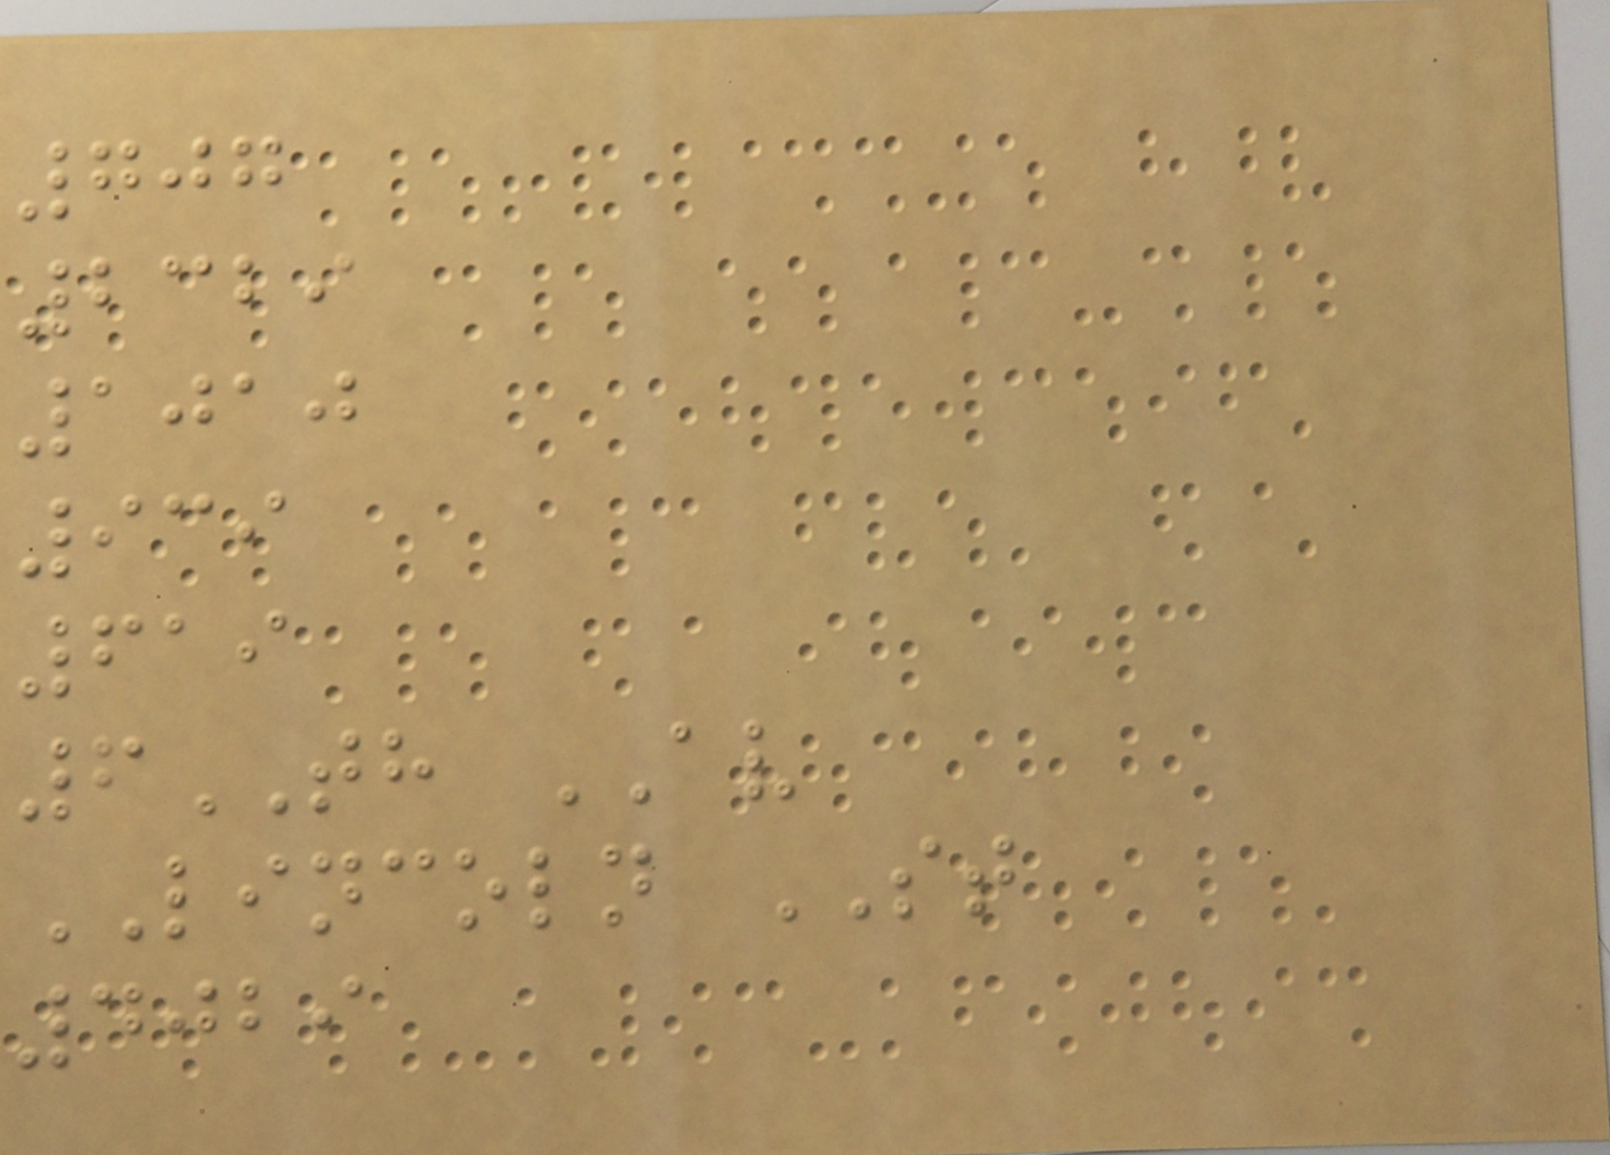707
2329
1010
939
619
6TH AV
LINCOLN ST
4029
